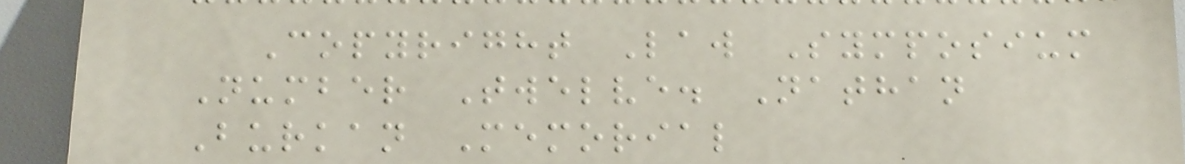Copyright Law Symposium
Number Twelve. Nathan
Burkan Memorial
